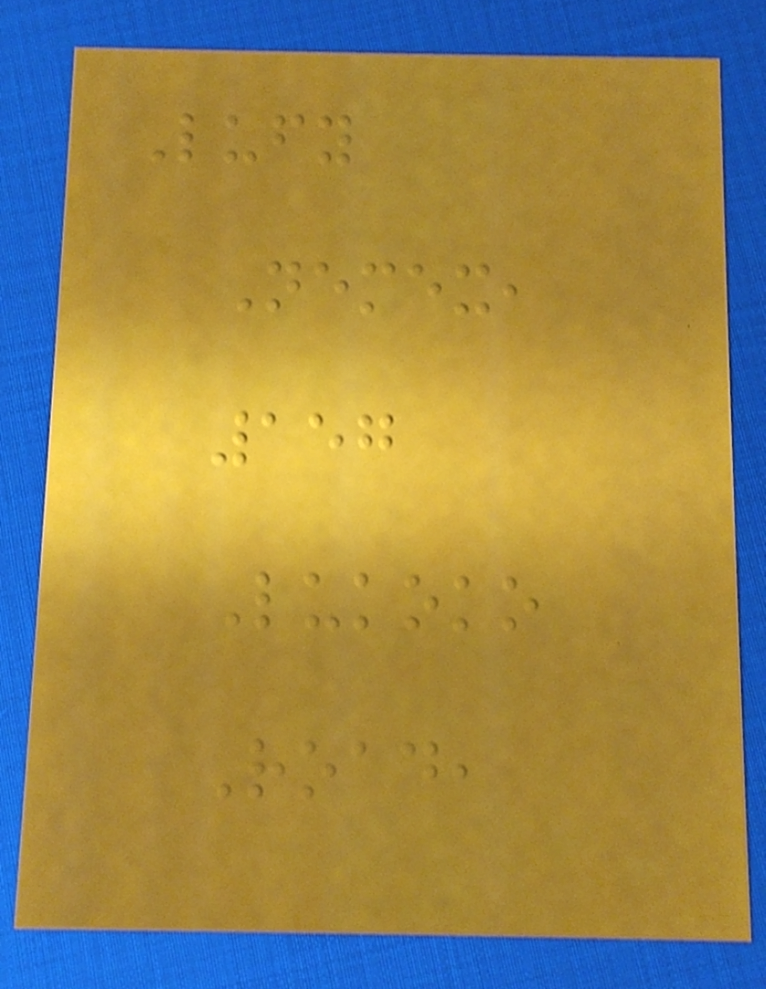Lufy
Nemex,
157
Lukoko
Road,
